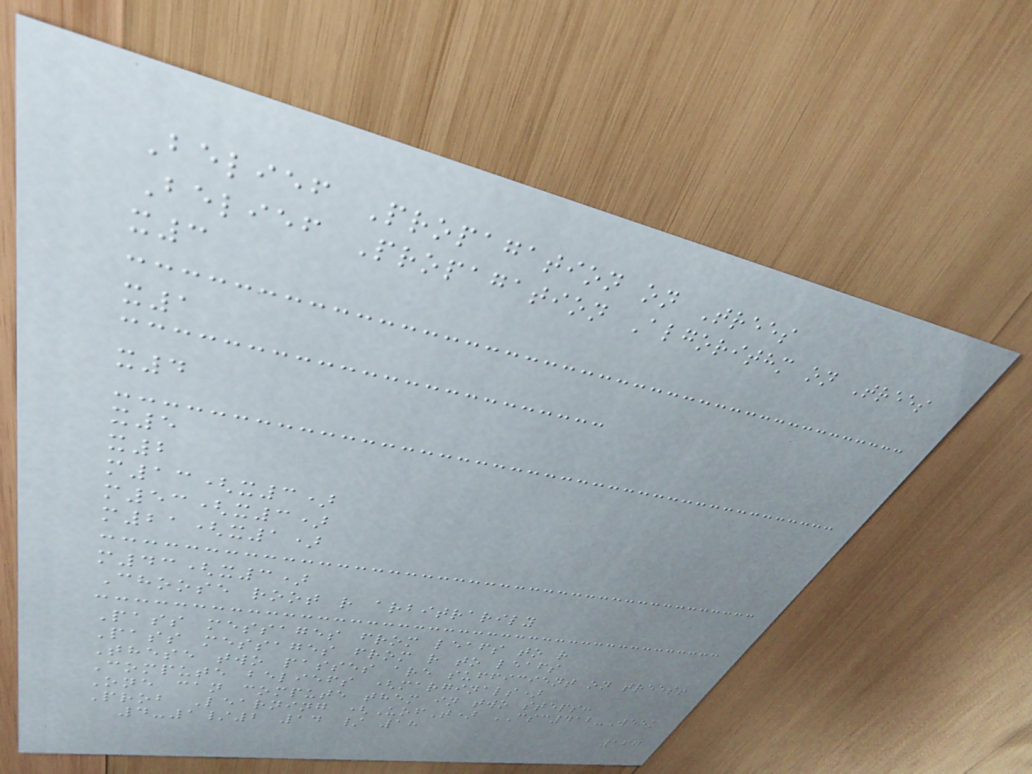Belief Propagation on Trees
Belief Propagation Algorithm on Trees
x3
x1
x4
x5
x2
m13(x3)
m53(x3)
m21(x1)
m43(x3)
Choose root r arbitrarily
Pass messages from leafs to r
Pass messages from r to leafs
These two passes are sufficient on trees!
Compute beliefs (marginals)
One can compute them in two steps:
Prob Learning (UofT) CSC412-Week
4-1/2 14 / 18
167
